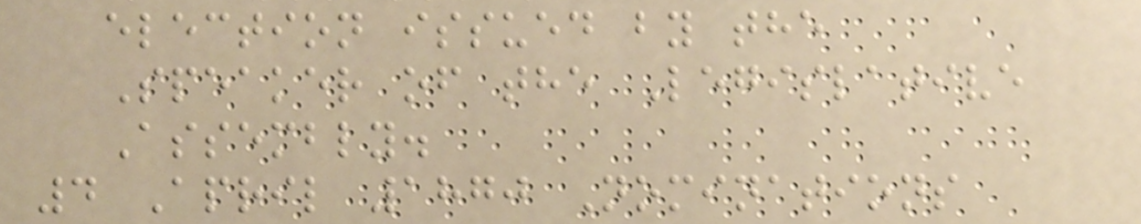election issued by the
Speaker of the Legislative
Assembly.
4 April 1870 Nominations
